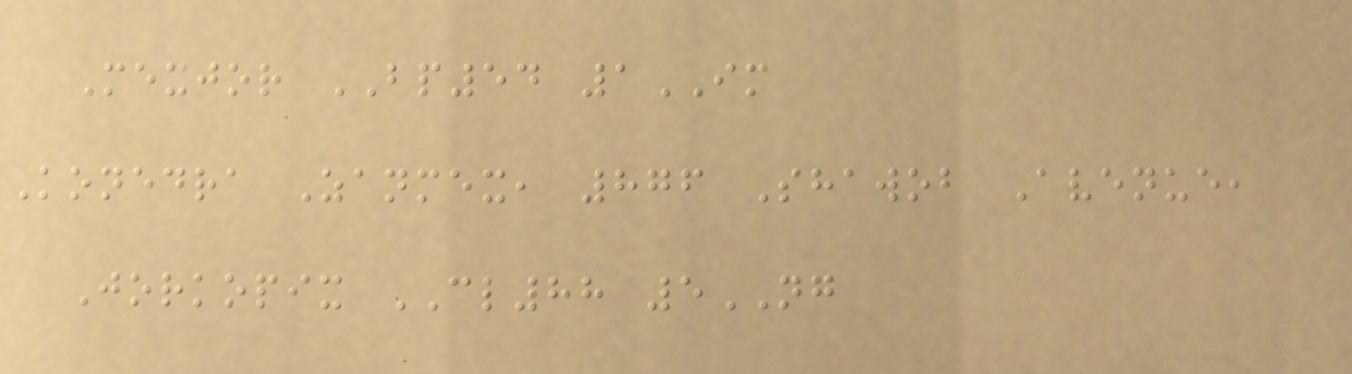Mexjor BP54 1IM
Konedra Zanmex, 876 Shawob Avenue,
Jorkopix CL88 5NG
